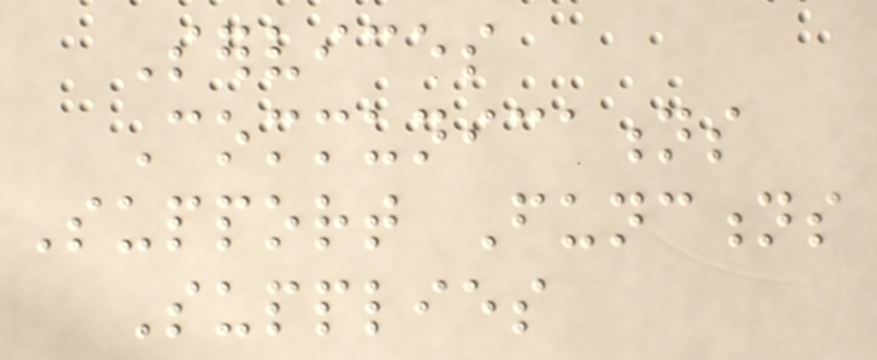Services
Communications
Support Functions
Supplies
